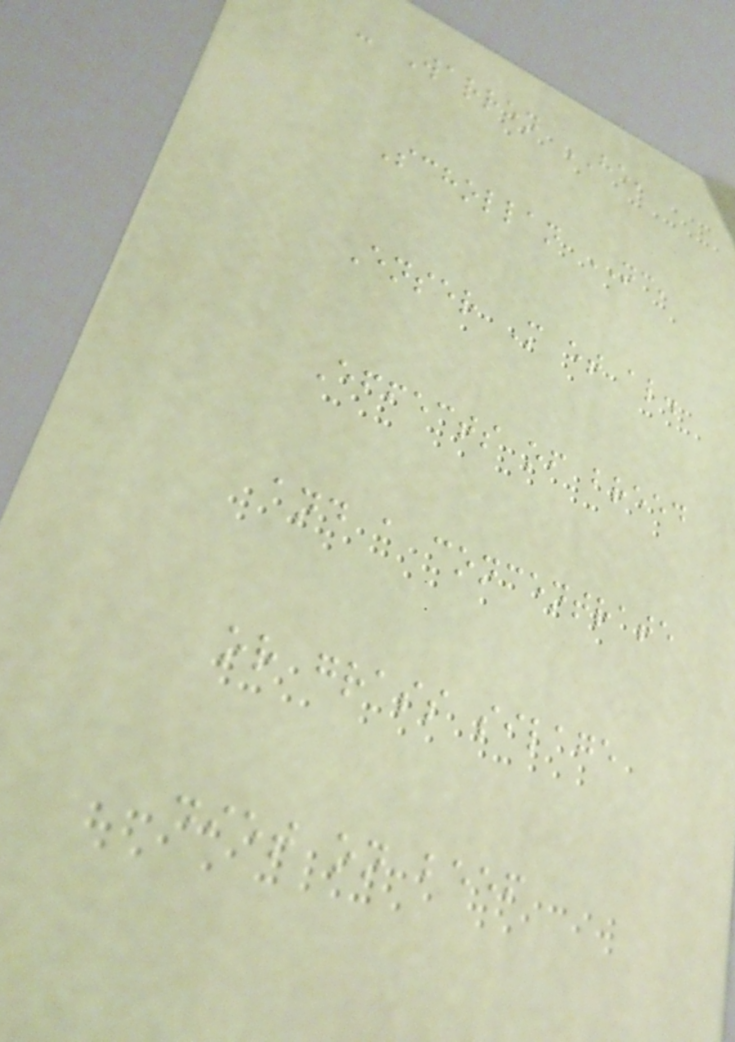- Warren HE,
Schollan NC,
Enser M et al.
Effects of breed
and a concentrate
or grass silage
diet on beef
